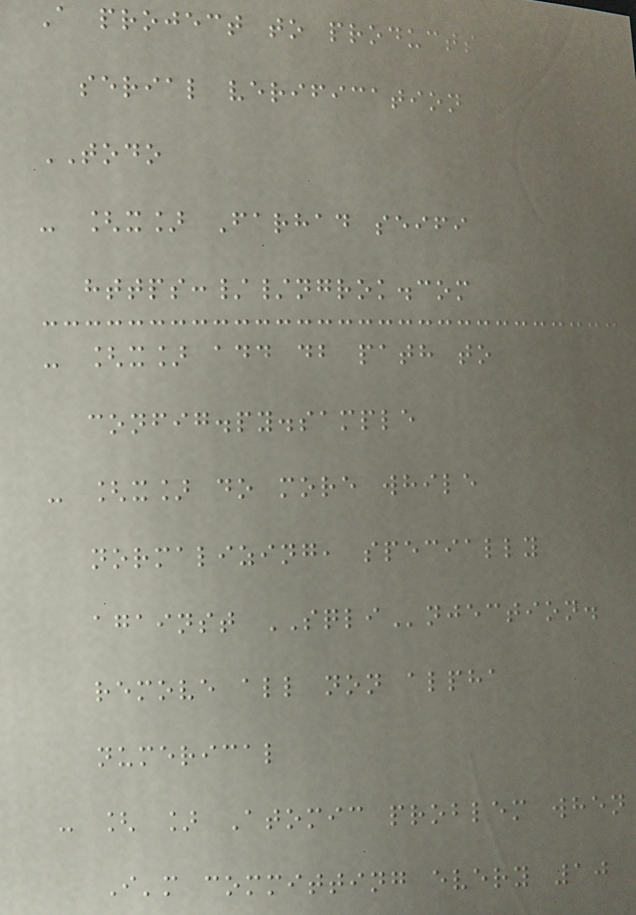A project to products sms
serial verification
TODO
- [x] Farhad seifi
https://ngrok.com
- [x] add db path to
config.py.sample
- [x] do more while
normalizing, specially
against SQLInjection.
remove all non alpha
numerical
- [ ] Atomic problem when
I'm committing every 10
